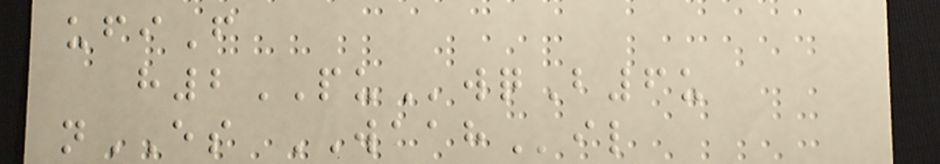ufiF
h2PUwqB6u
nES WAAHil
